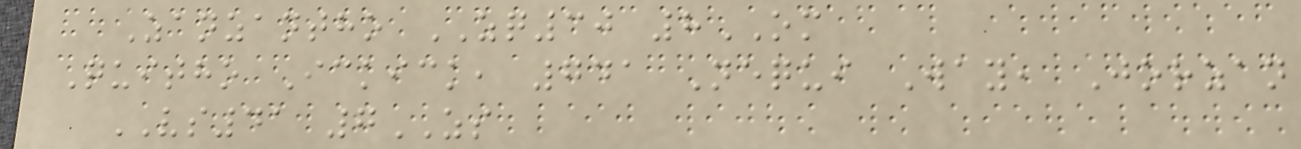Zanzantho ZQ30 8OM
Quitho Ickick, 741 Nequi Way, Jorzan
VS41 7ZS
